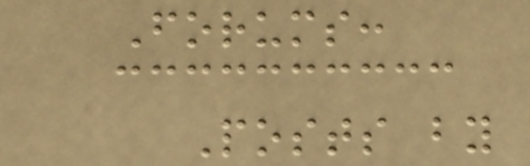Forums:
Posts by
